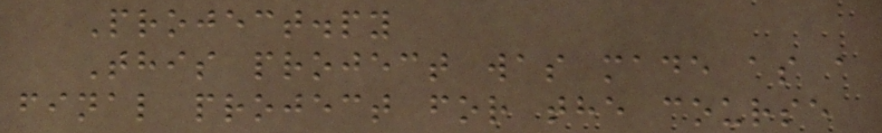Project.py
This project was made as a
final project for the course
